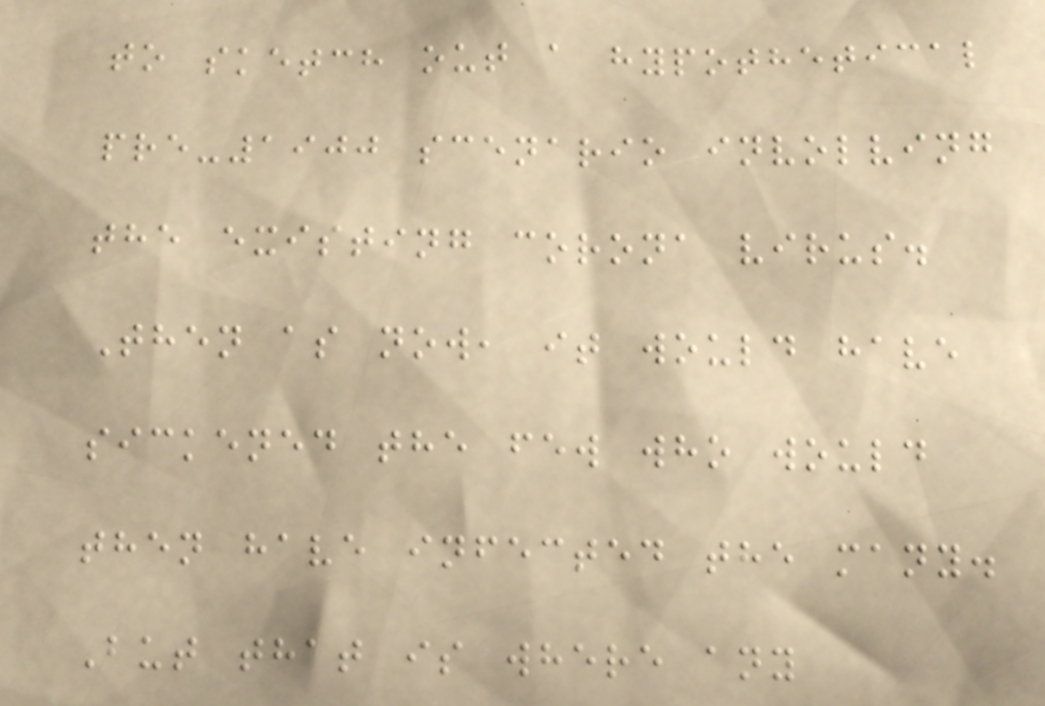to sketch out a hypothetical
pre-1900 scenario involving
the existing corona virus.
Then as now, it would have
sickened the few who would
then have infected the many.
But that is where any
